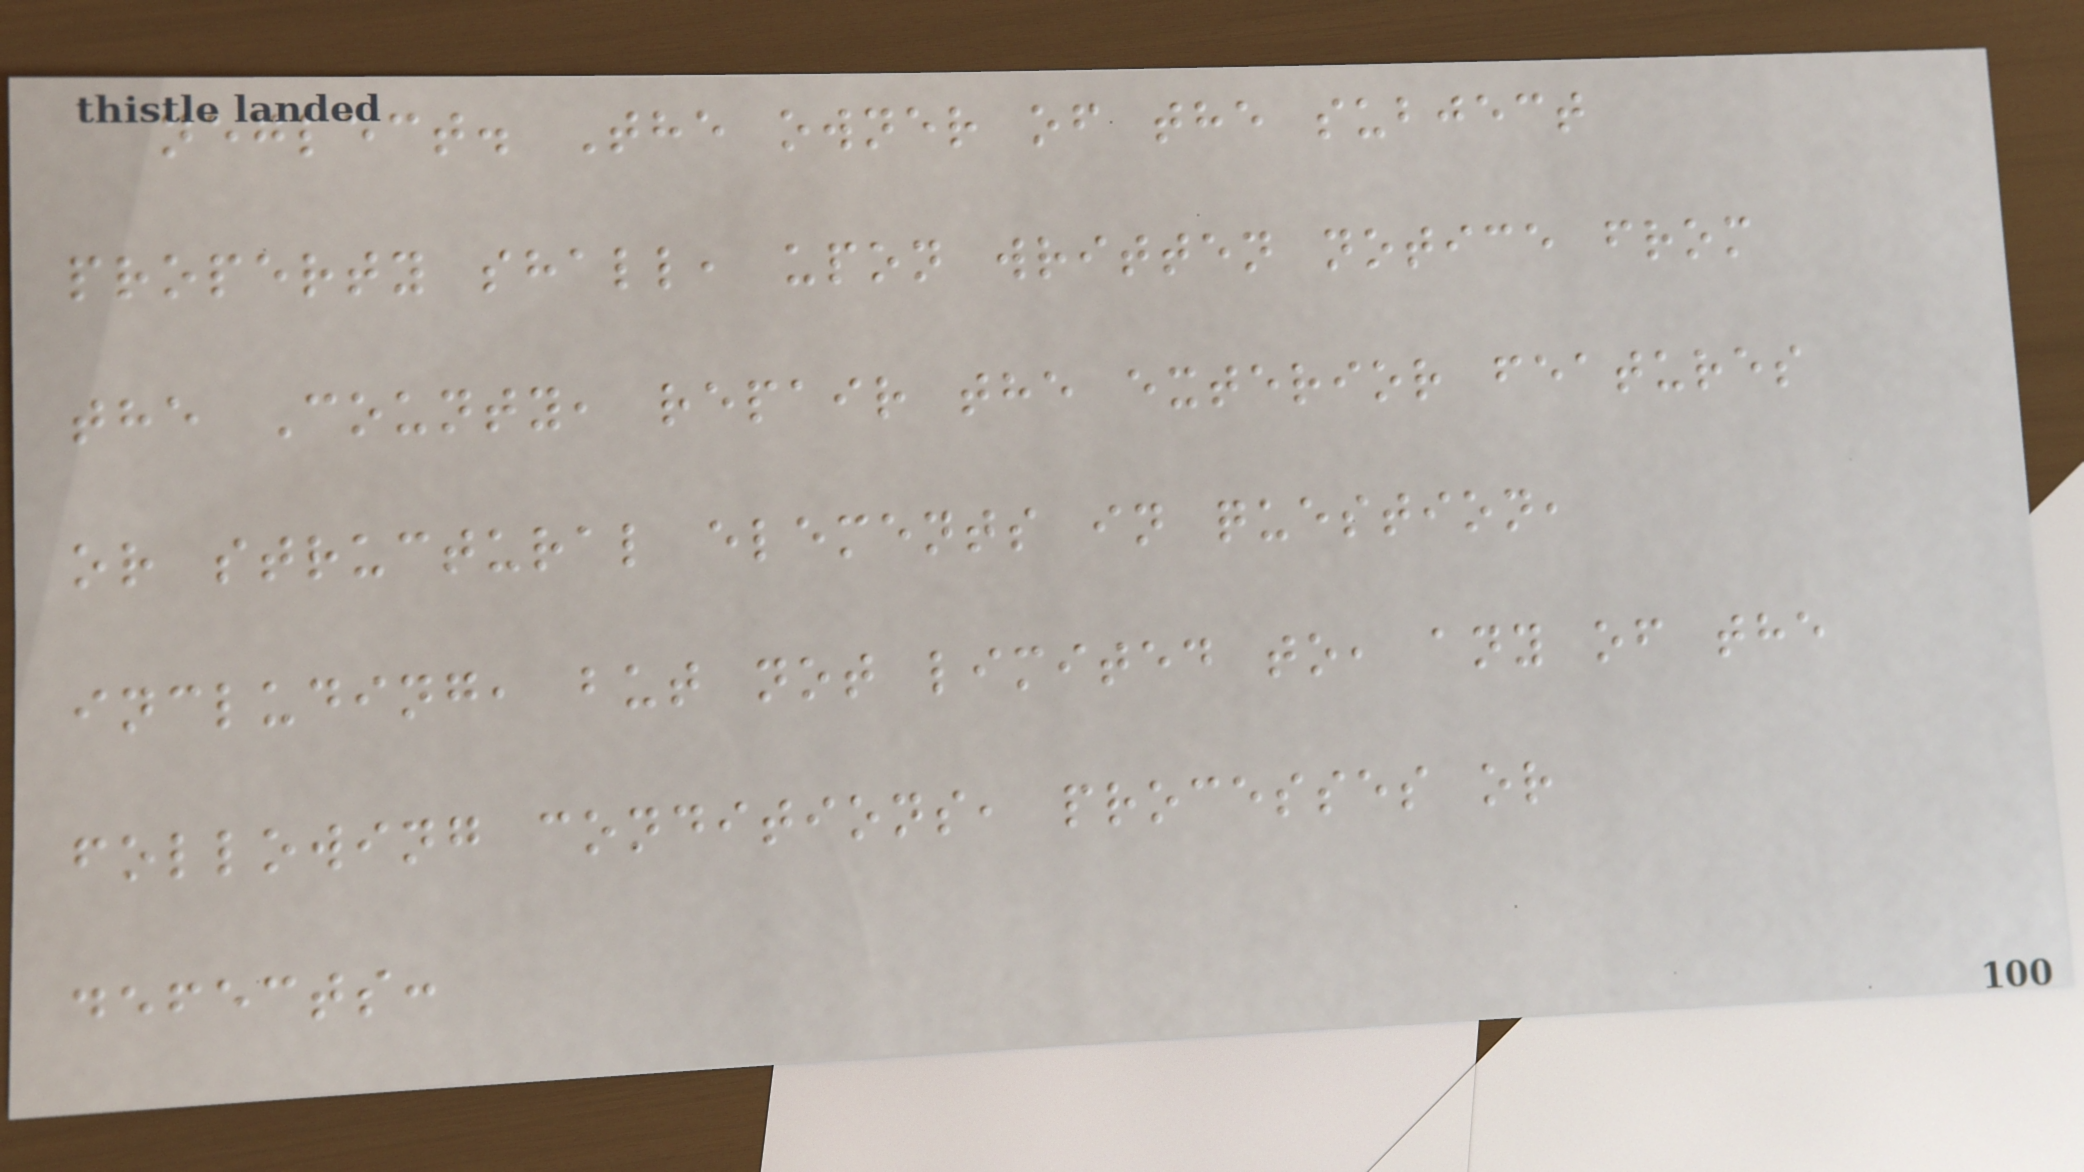neglect. The owner of the subject
property shall, upon written notice from
the County, repair the exterior features
or structural elements in question,
including, but not limited to, any of the
following conditions, processes or
defects:
